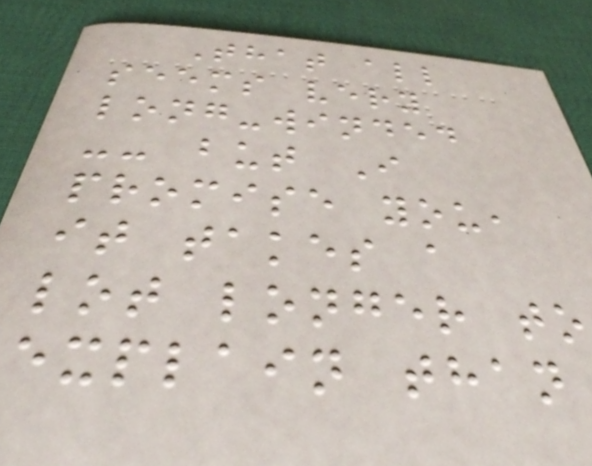That all
seems very
long-winded
-- but I
promise you,
it takes a
lot longer to
explain than
